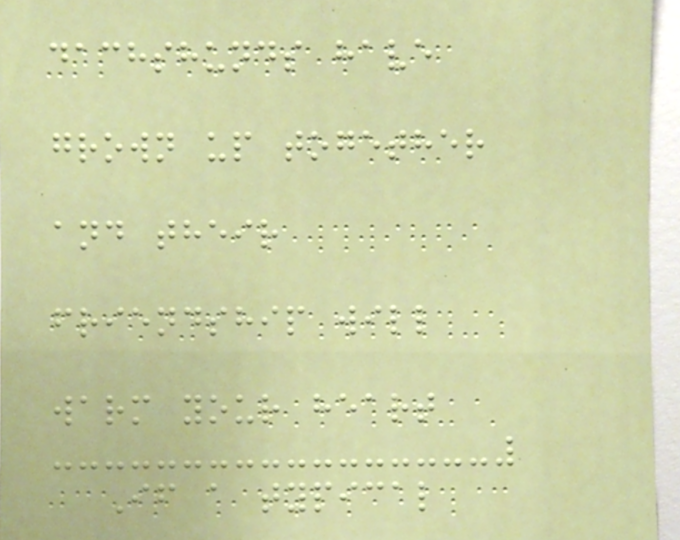dachshunds have
grown up together
and their
friendship will
warm your heart
If a typical
